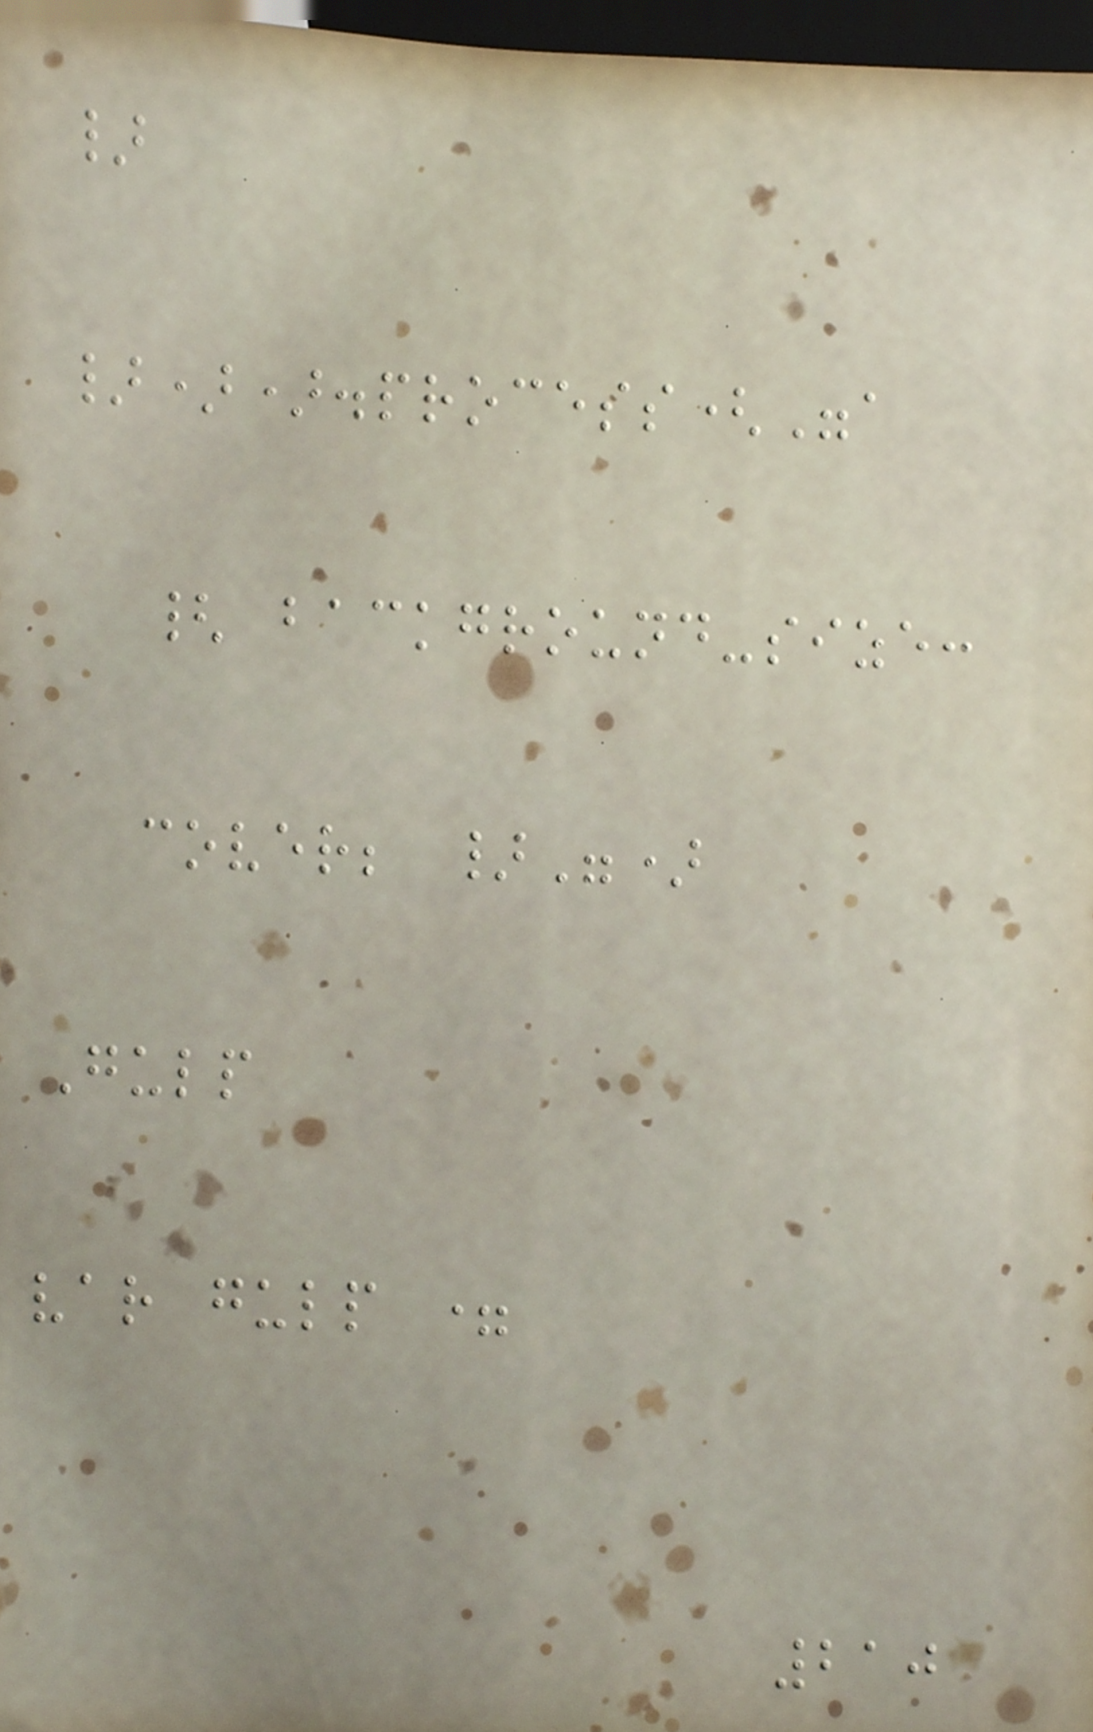}
})).process("a
{ background-size:
cover; }")
Gulp
var gulp =
210
